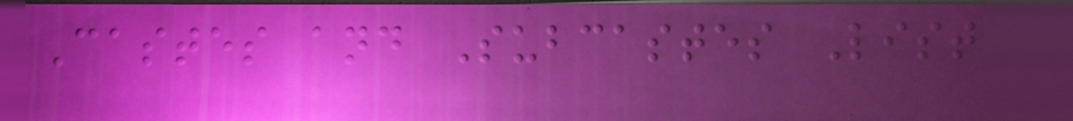Castes and Subcastes List
